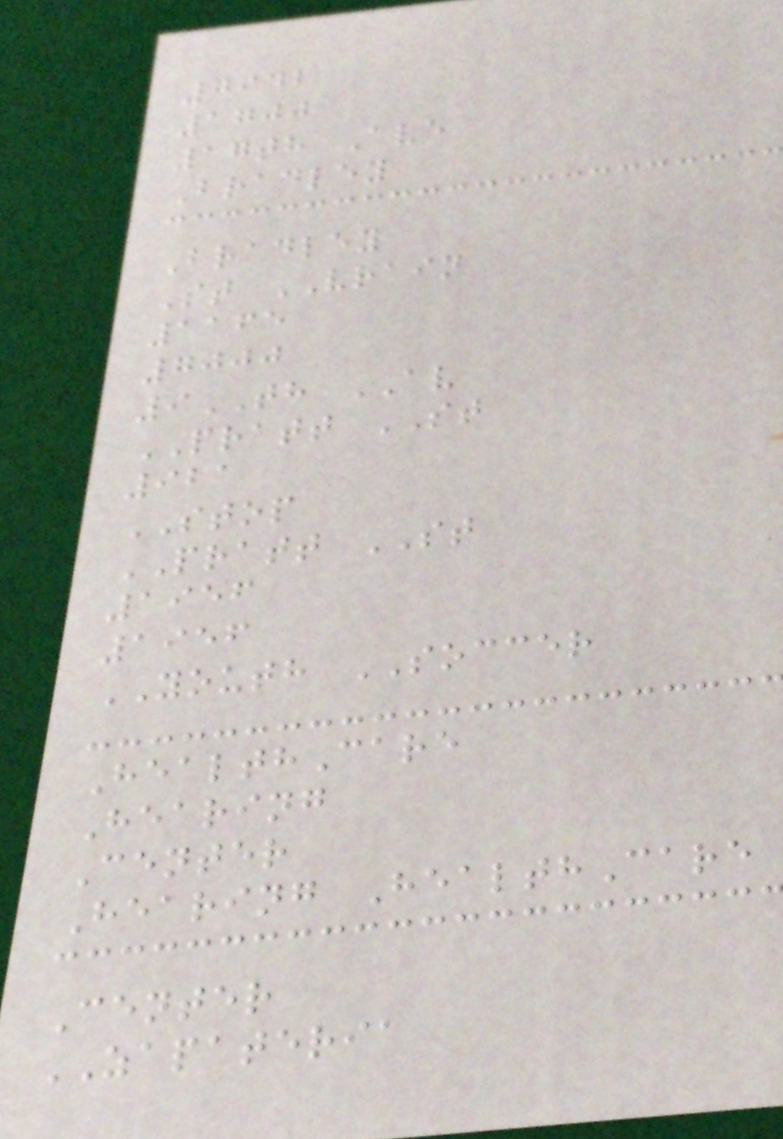7942
1700
17th Ave
Bradley
Bradley
St VRAIN
1165
7000
9TH AV
PRATT ST
921
STOP
PRATT ST
1956
1956
YOUTH SOCCER
HealthCare
Hearing
Center
Hearing HealthCare
Center
ZAPATERIA
